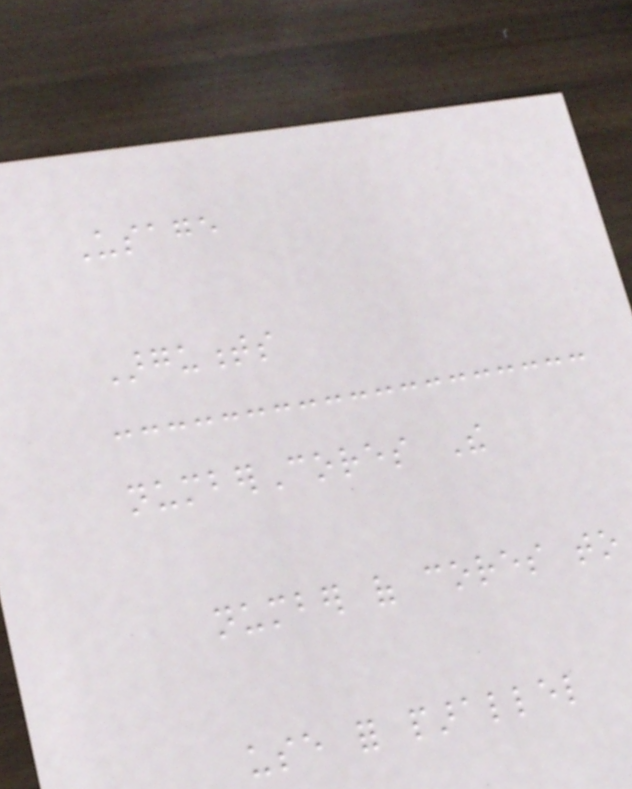Usage
Arguments
numberCores The
number of cores to
use for parallel
